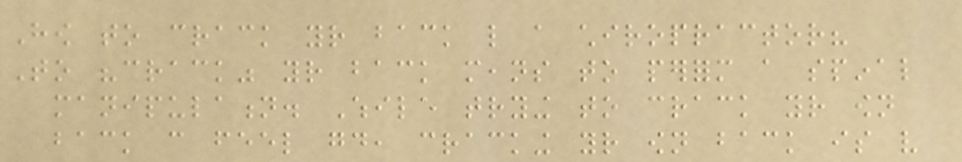How to crack your back like a chiropractor?
To "crack" your back means to perform a spinal
manipulation. While trying to crack your own
back can feel good, cracking your own back is very
